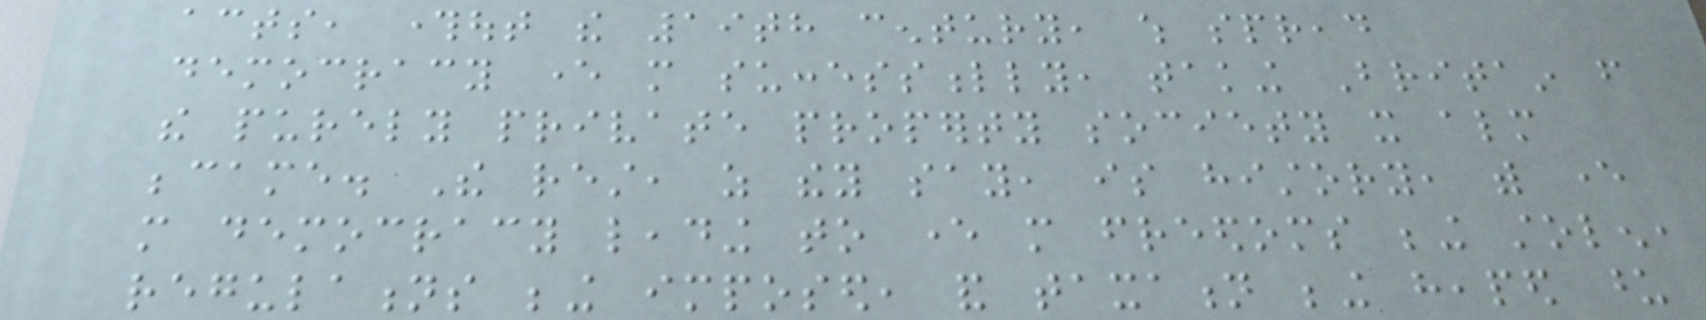acts, throughout the 19th century, which spread
democracy ever more successfully, taking Britain from
the purely private property society it almost
became. The rest, as they say, is history, with ever
more democracy leading to ever more freedoms being stolen,
regulations being imposed, and taxation being heaped upon
